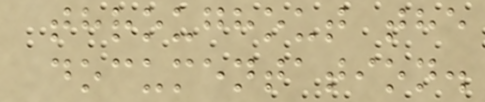throughout the
documentation.
